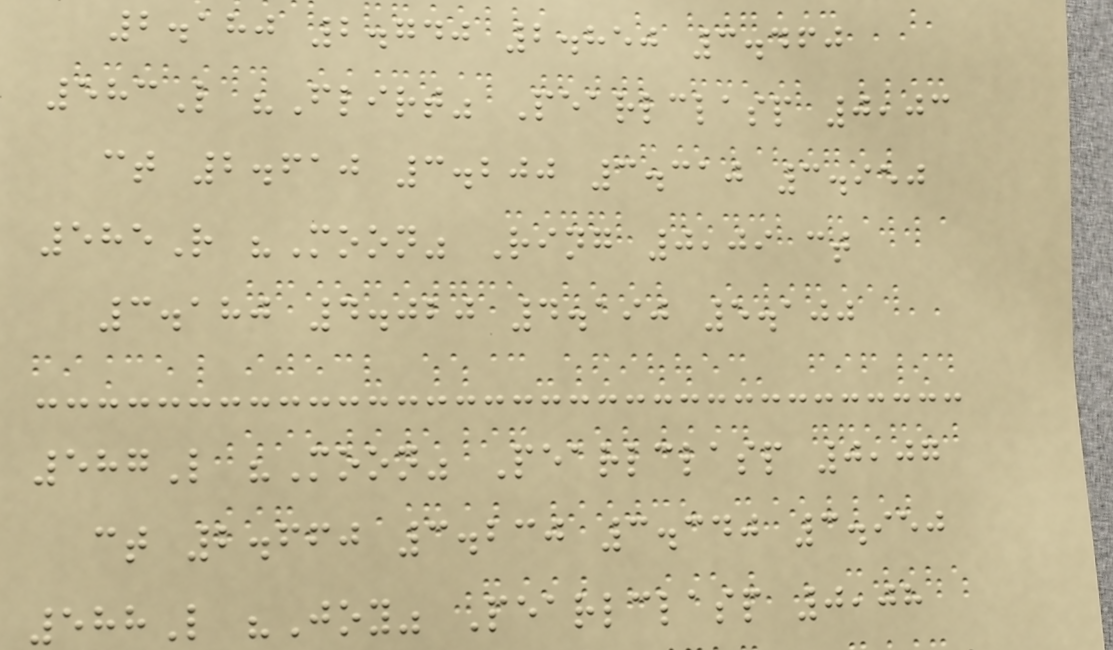2.180 2.740 2.850 3.460
583L "Flirt" Pearlclasp 0,03
ct 2.610 3.200 3.310 3.950
585R "Moon" Ring 0,09 ct
3.180 4.020 4.190 5.100
587L "Moon" Pearlclasp 0,07
ct 2.660 3.230 3.340 3.950
588L "Joy" Pearlclasp 0,08
